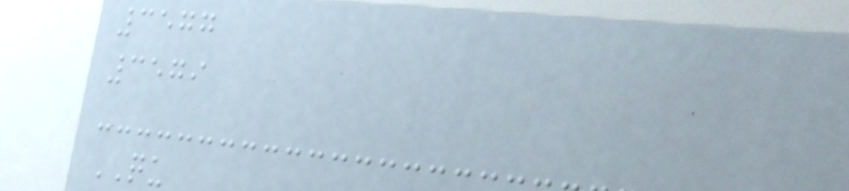3577
3579
QU
